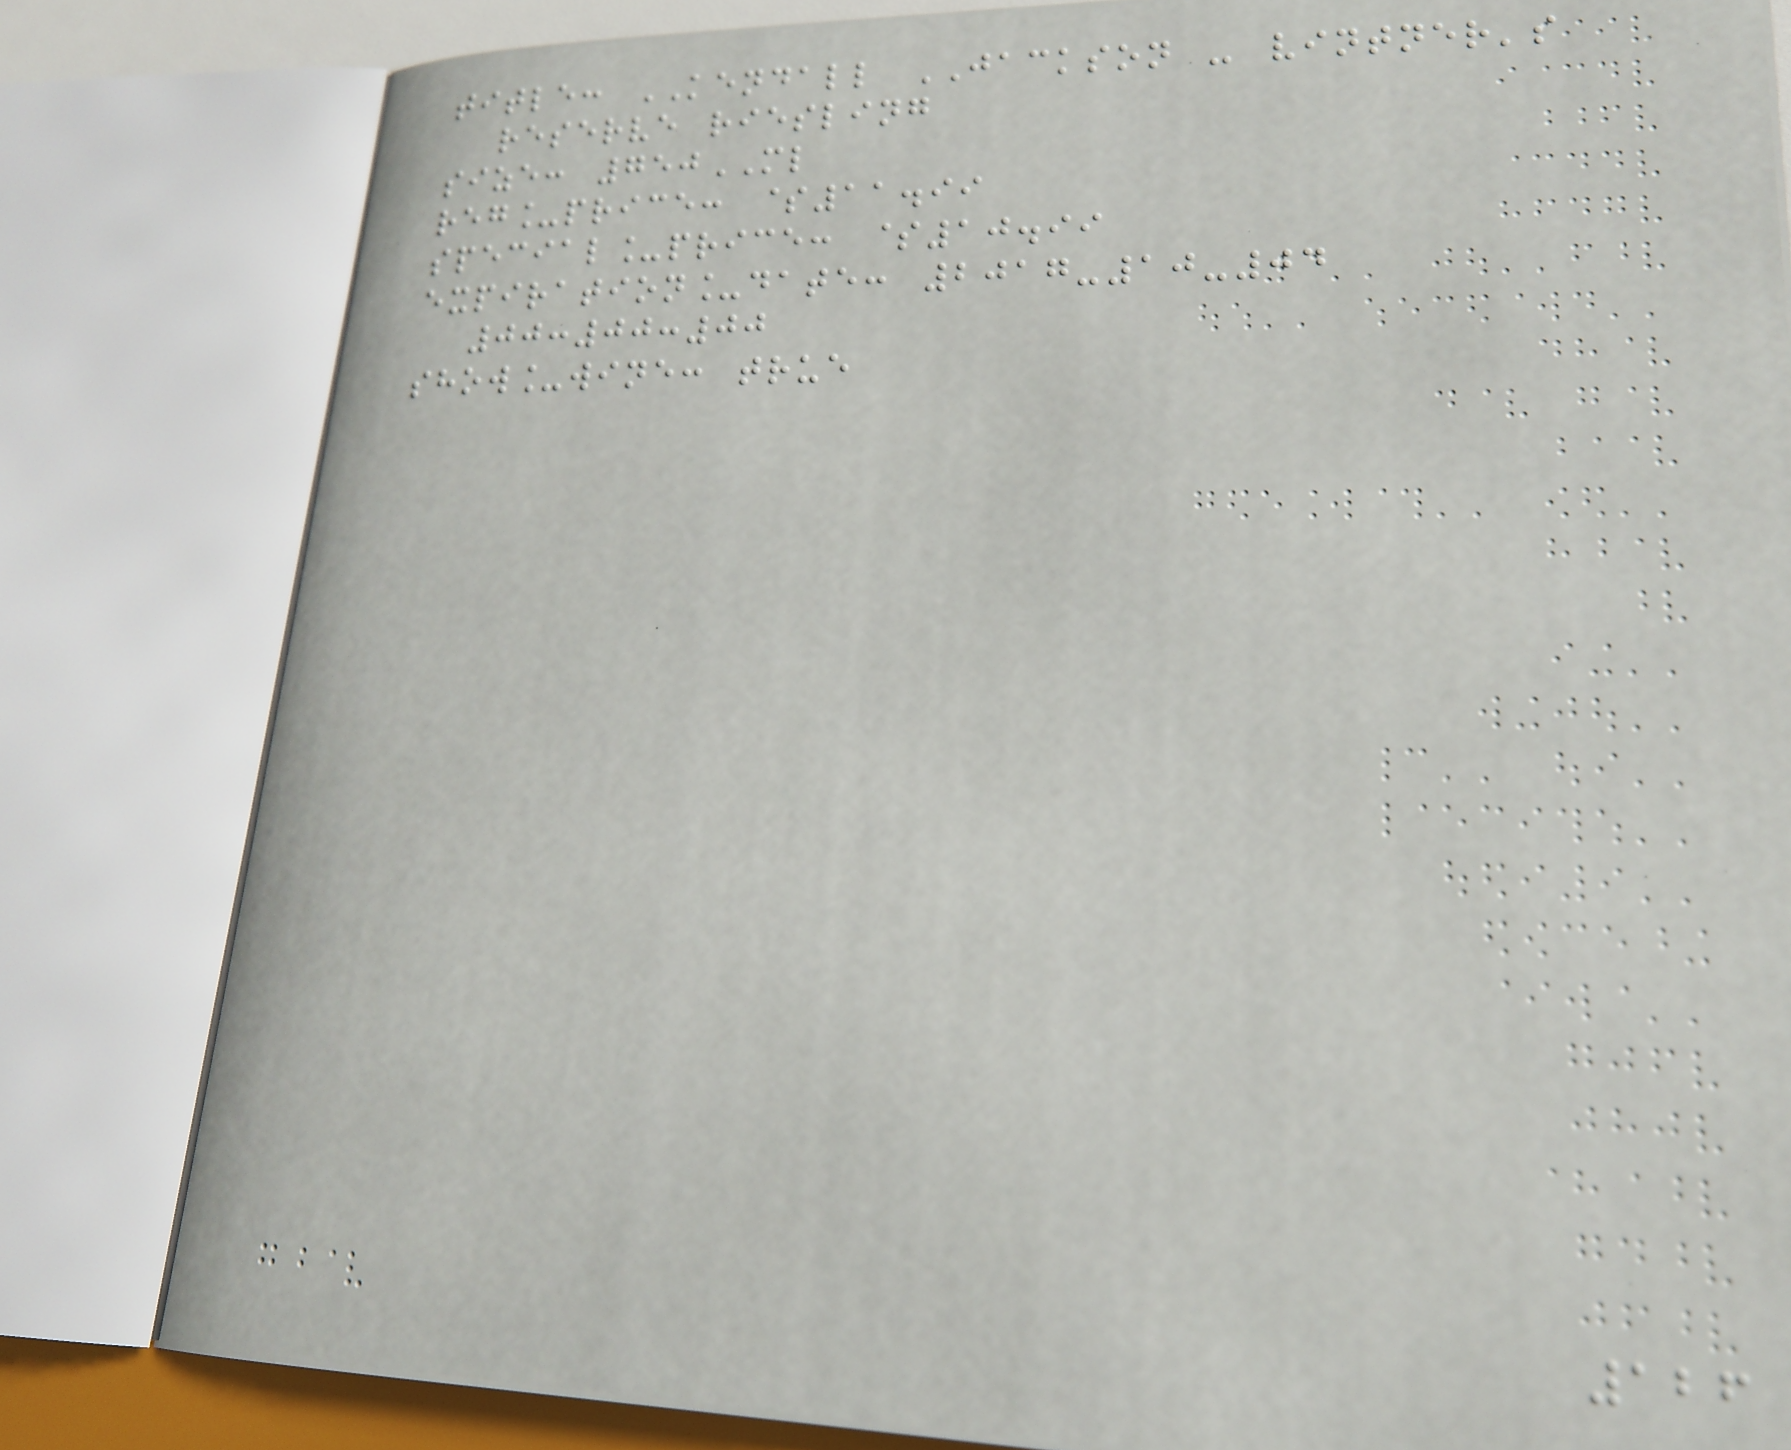title: KENDALL JACKSON - vintner's
reserve riesling
size: 750ML
reg_price: $11.99
special_price: $10.99
expiration_date: 2017-10-04
00:00:00
show_wine: true
126
